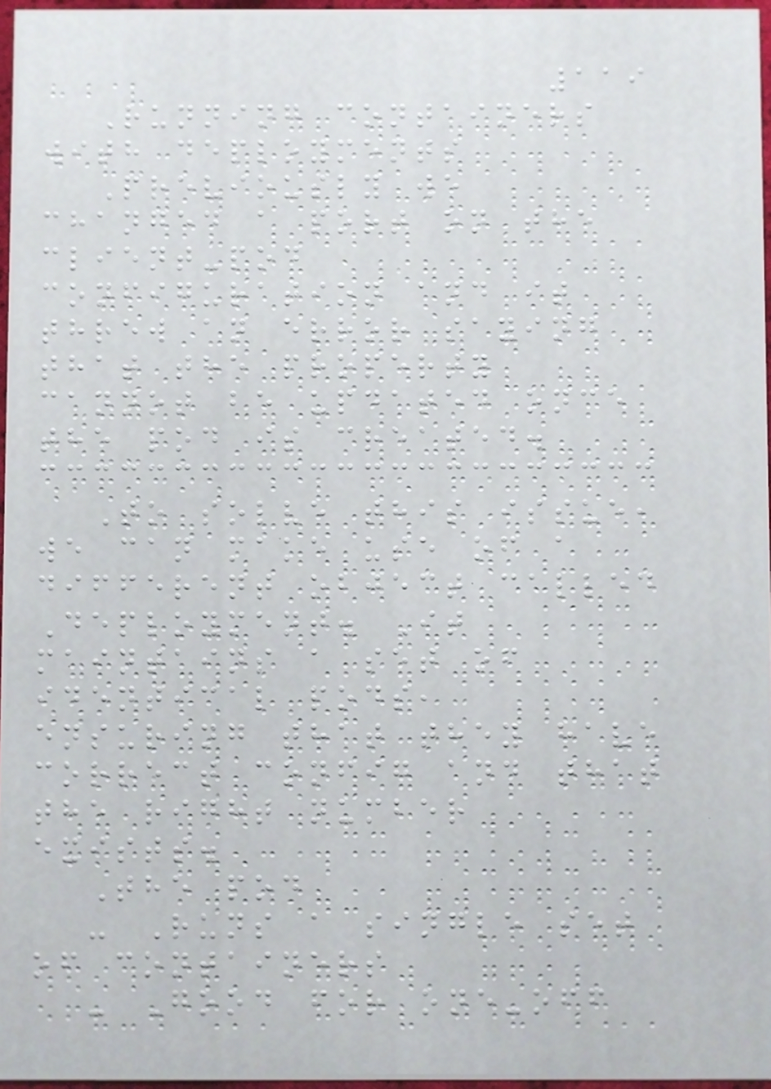119
Running containers
with deployments
Previously we
changed a port on the
client-pod
configuration and it
threw an error saying
that the property
cannot be updated once
the pod is created.
To solve this issue,
we can make use of a
different object called
Deployment. It
maintains a set of
identical pods,
ensuring that they have
correct config and that
the right number
exists.
The pod
- Runs a single set
of containers
- Good for one-off
